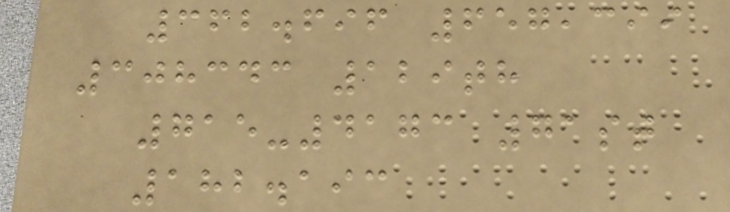362.696 657,399
308343 129th
715-4173 71st
182.193
